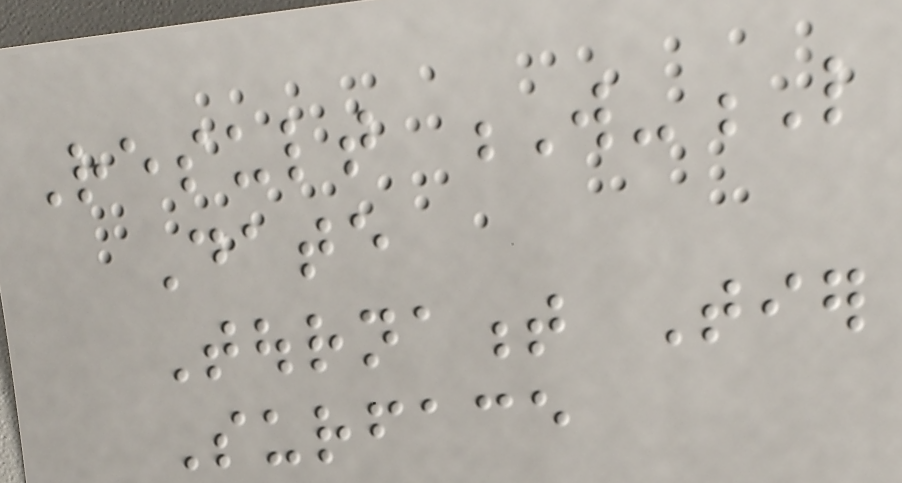Result W-L
Date
Tournament Tier
Surface
